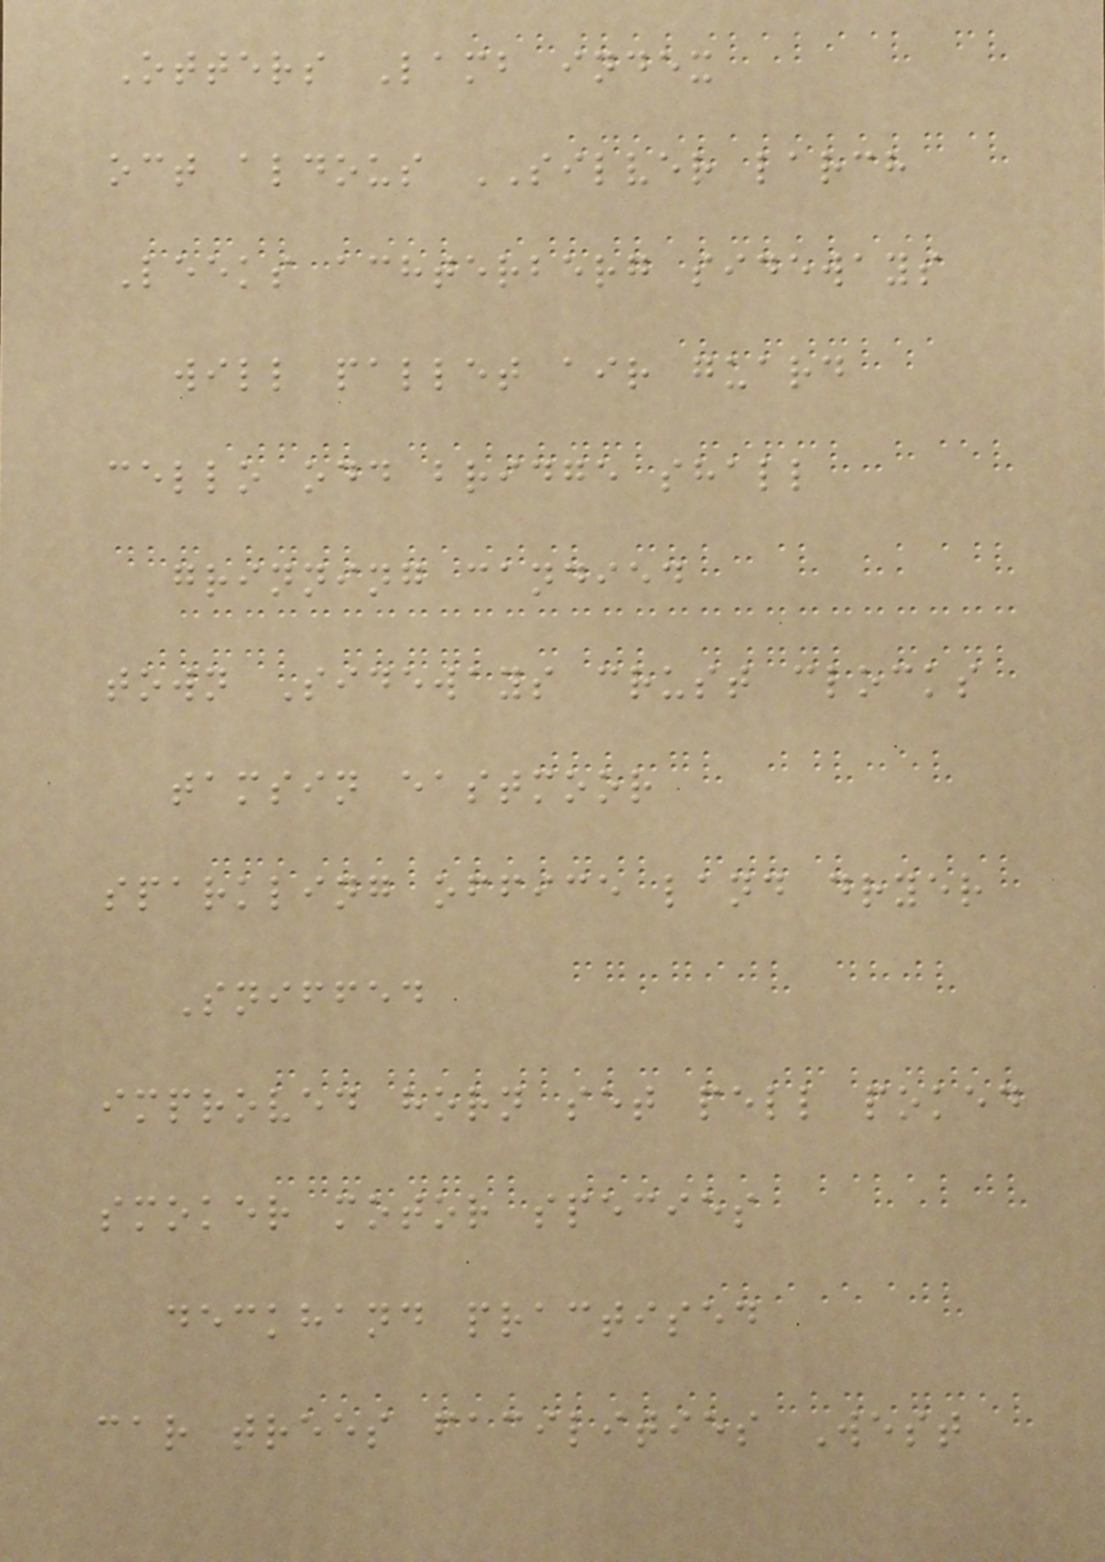Otters Lamb index
oct aldous SILVER larch
Leeks achterberg sideways
will pallet air guard
cello odd bridge shall
grinning candied
town Sideways crust clocks
tamsin eastmoor
sparkling office land dryer
Sniffed
improved horn set pell poked
smoker motor species
deckhand practised
car trees facilities West
